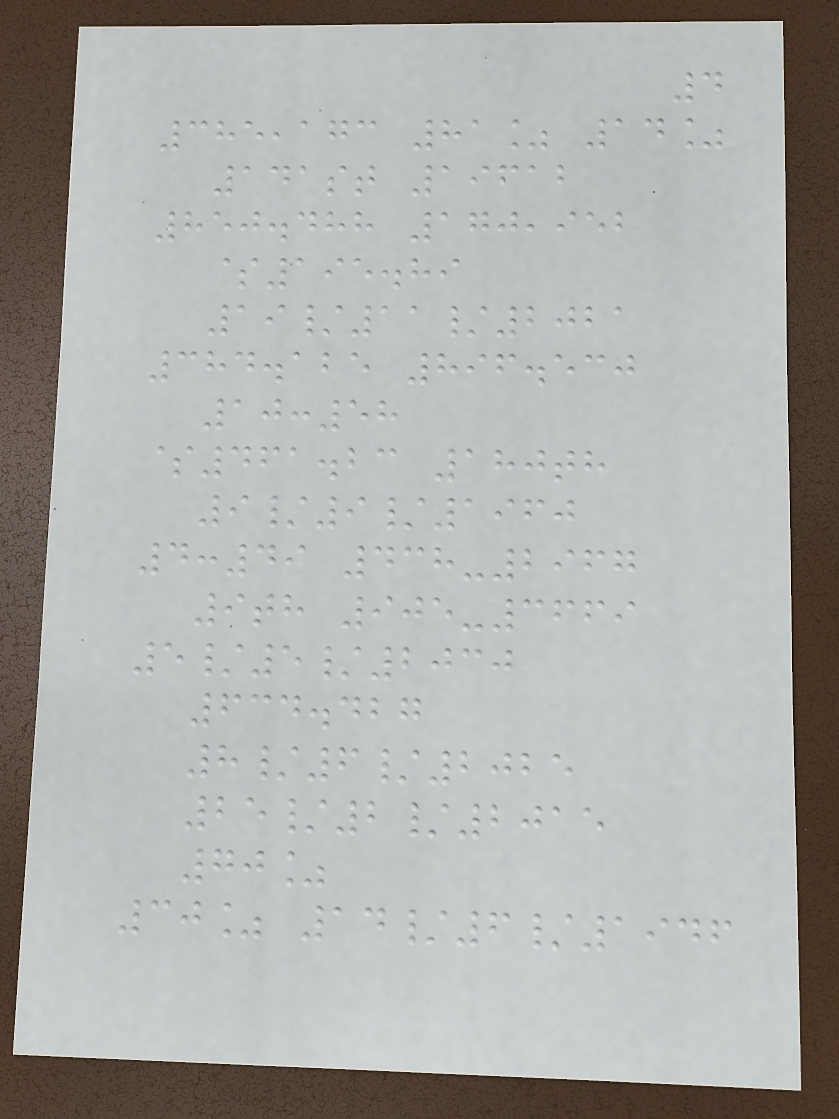4
385,173 81% 14%
141st 19612
850.488 170,952
$195.89
19/11/2021
384.125 896.530
10:58
$461.23 180th
9/9/1960
4:49 438-2967
9th 905-3669
5/5/2030
634.427
8/6/2025
25/2/2015
70%
30% 14/6/1946
